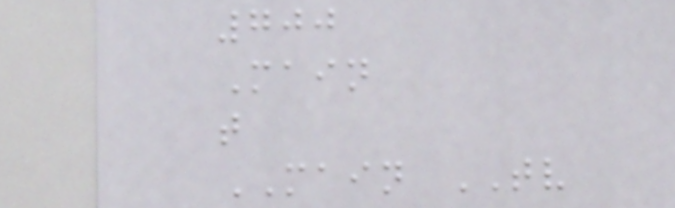700
Main
t
MAIN TV
